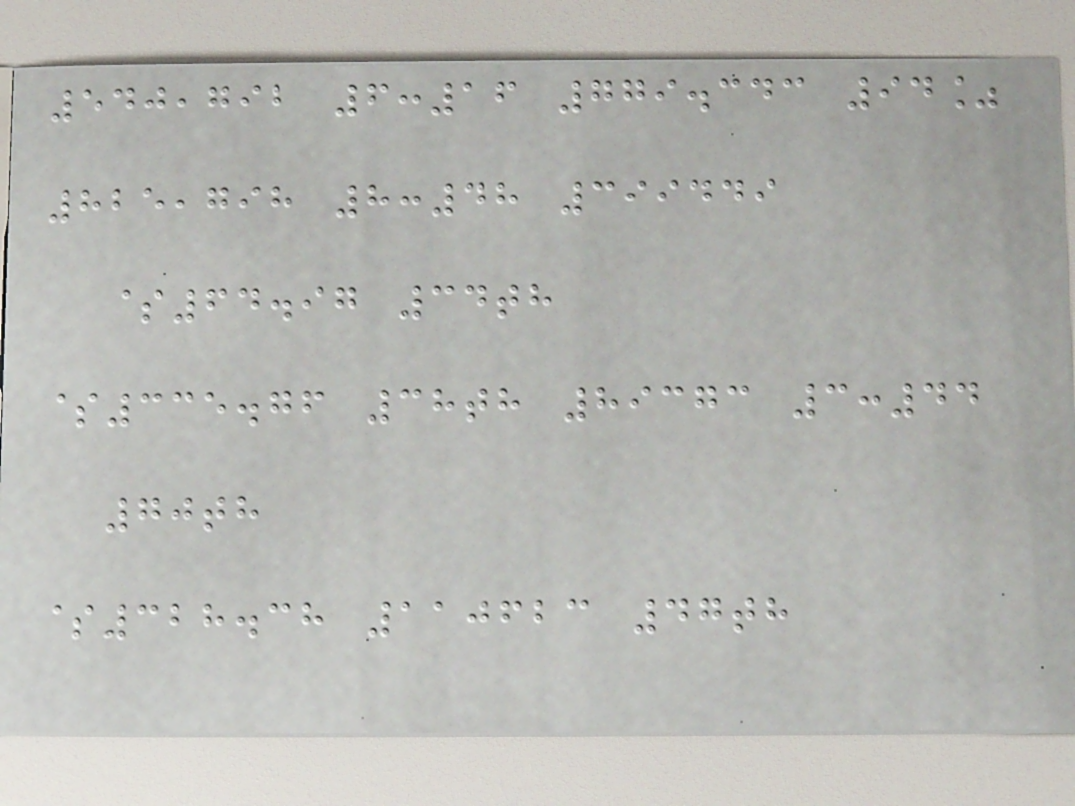540,792 6:16 779.343 94%
825,798 8:48 399449
$64.97 34th
$335.76 38th 89373 3:44
70th
$328.38 110623 47th
